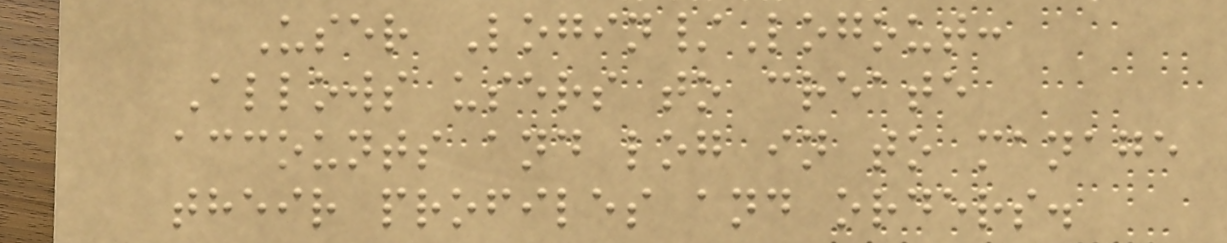User Login/Logout:
Allows users to create
accounts and log in to manage
their profiles and orders.
